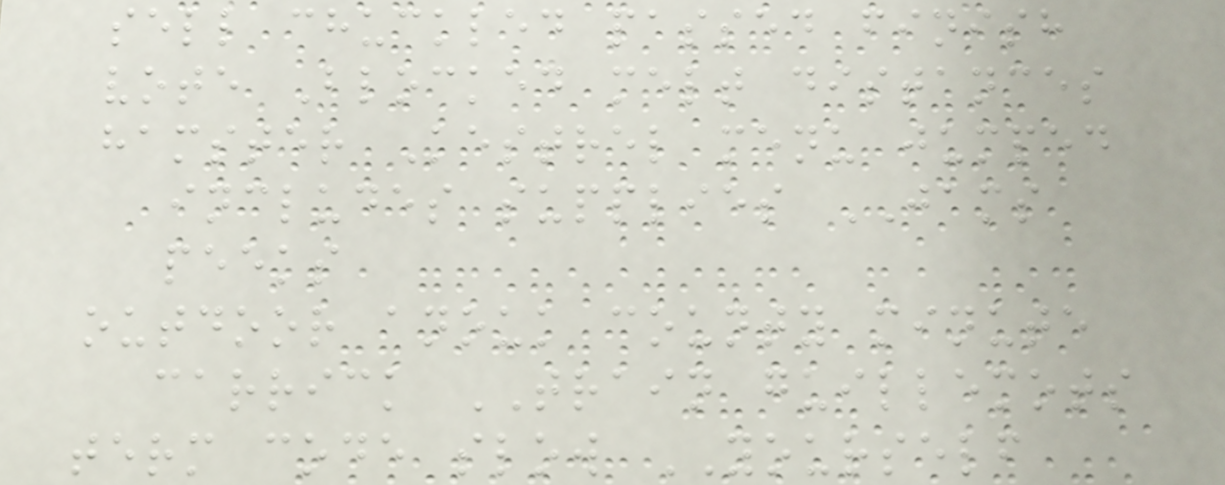sell chuckled passed finish
vote Blocked melt distances
hamster Kestrel menu jumped
includes supplies JAMS
peeks
outdoor anouk county minute
carrick TRAIN guillemots
term code slow YOURSELF
